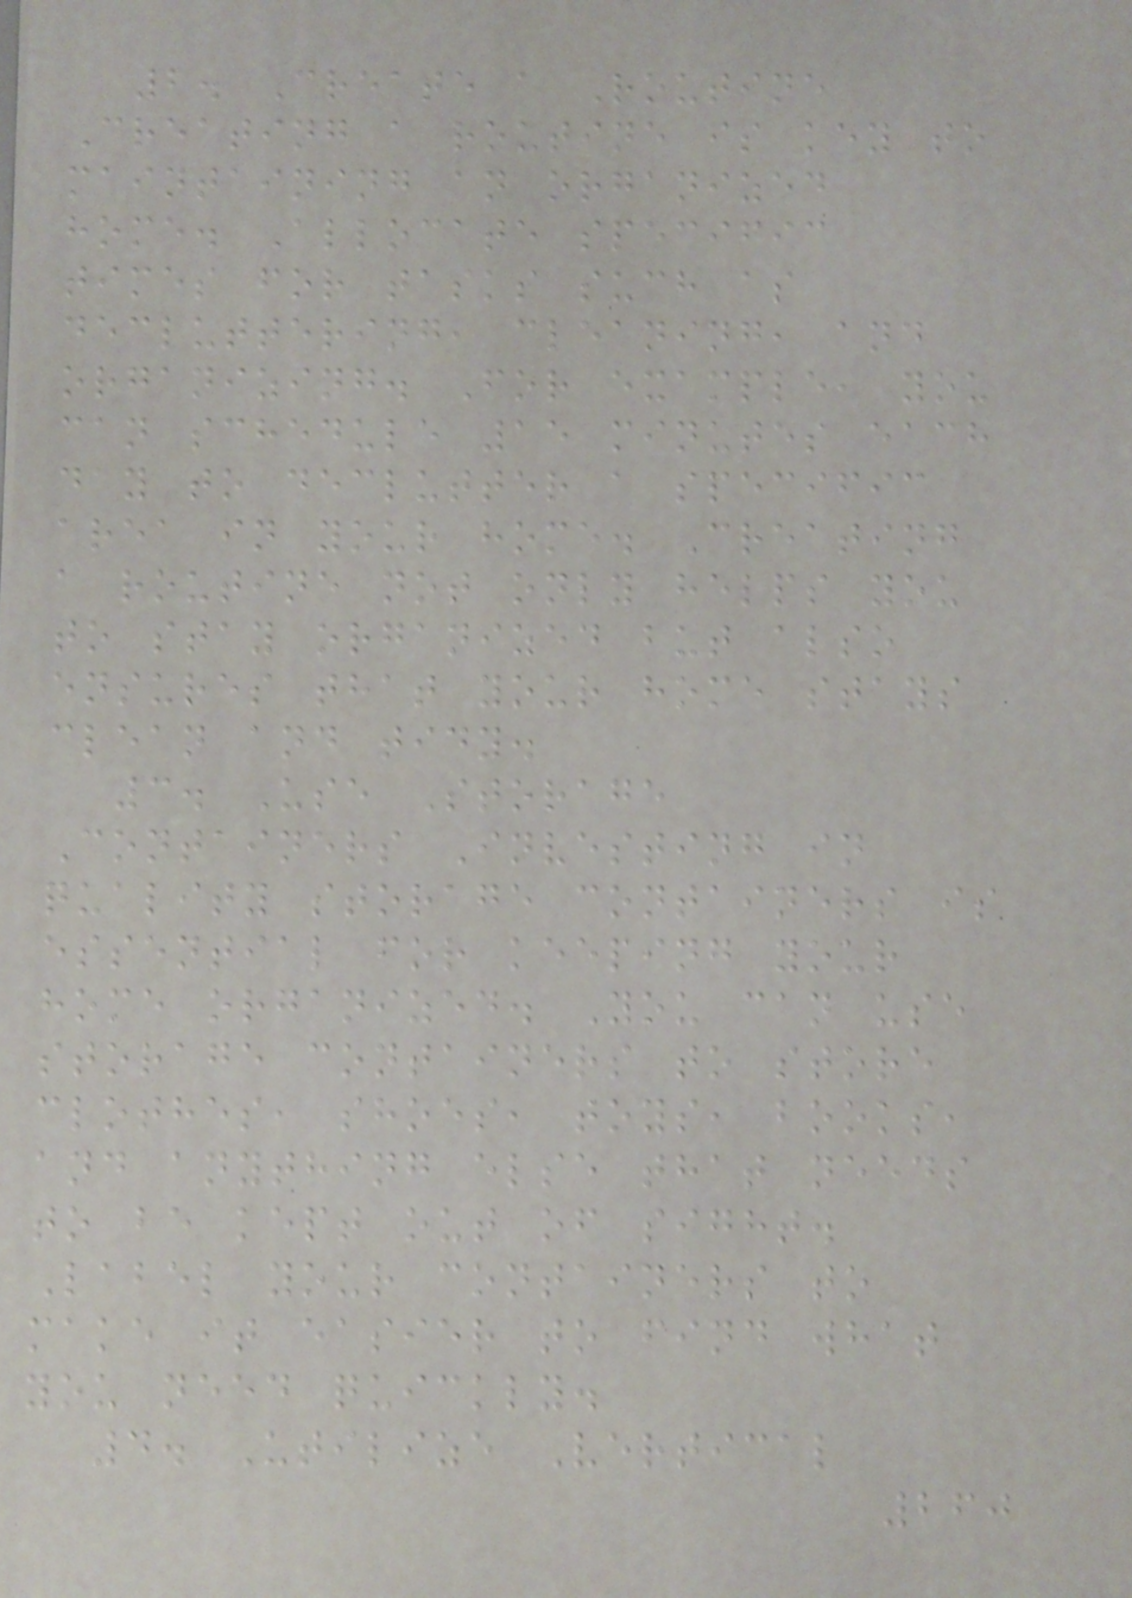2. Create a Routine
Creating a routine is key to
maintaining an organized
home. Allocate specific
times for tasks such as
decluttering, cleaning, and
organizing. For example, you
can schedule 15 minutes each
day to declutter a specific
area in your home. Creating
a routine not only helps you
to stay organized but also
ensures that your home stays
clean and tidy.
3. Use Storage
Containers Investing in
quality storage containers is
essential for keeping your
home organized. You can use
storage containers to store
clothes, shoes, toys, books,
and anything else that needs
to be kept out of sight.
Label your containers to
make it easier to find what
you need quickly.
4. Utilize Vertical
260
